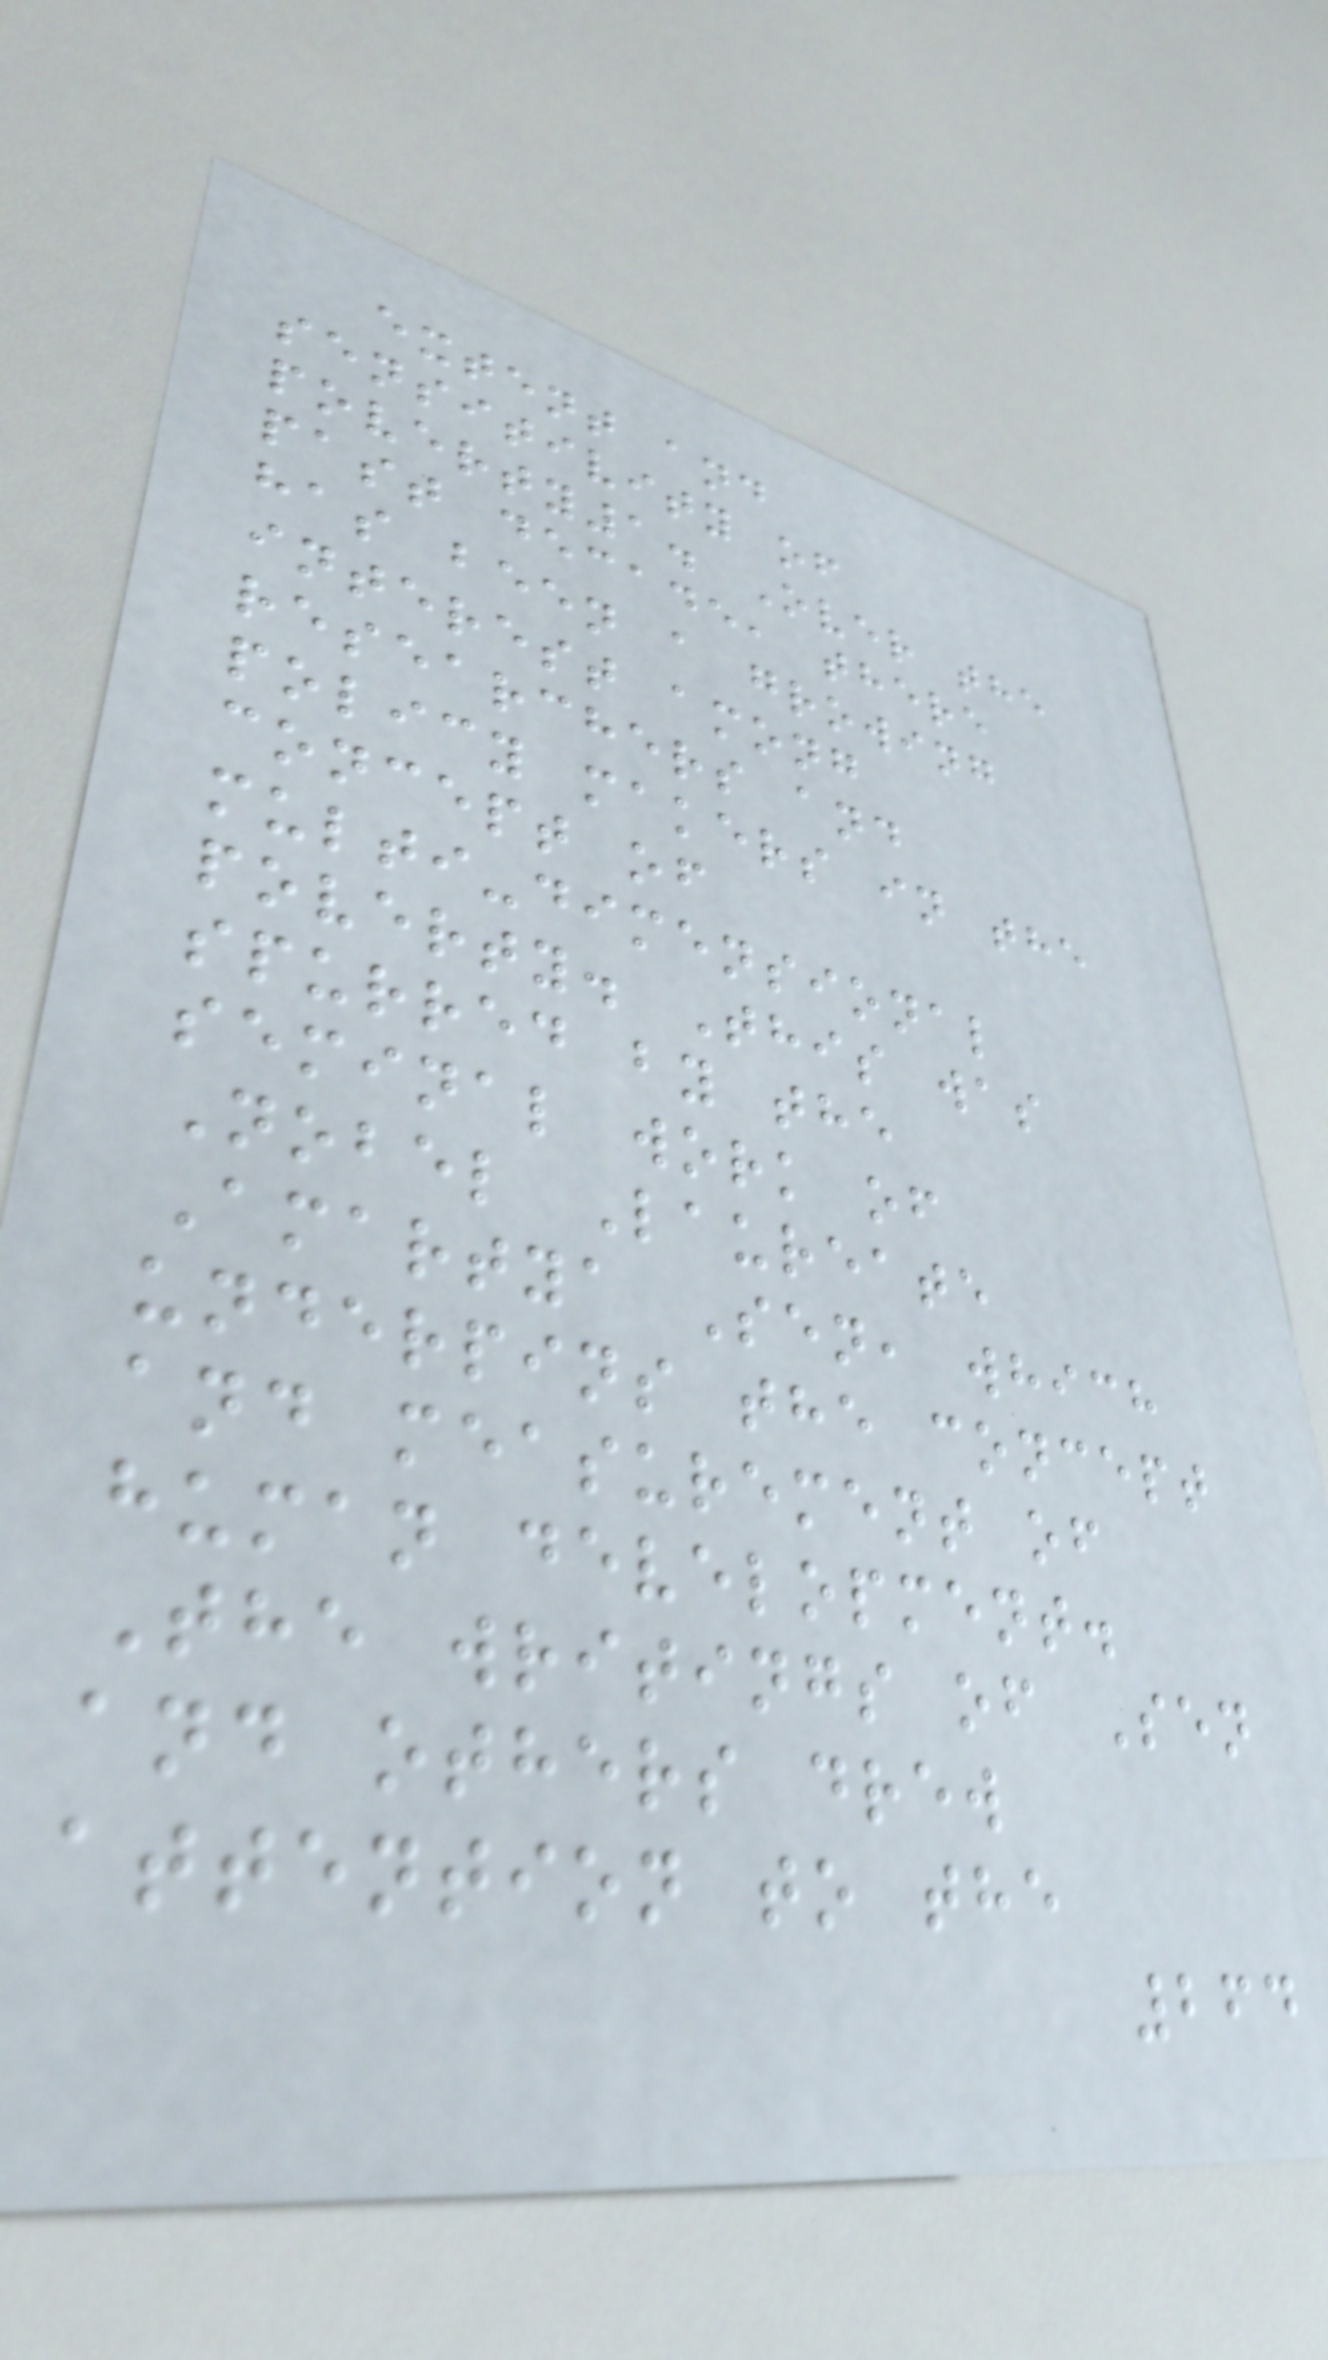extent and
sensitivity of
poverty1. Over the
past decade, there
has been a growing
interest among
researchers and
policy makers in the
concept of
multi-dimensional
poverty. This was
spurred by the
seminal work of
Nobel Laureate
Amartya Sen, which
underpins the concept
and measurement of
human development.
The writings of Sen
and others drew
attention to the
264
